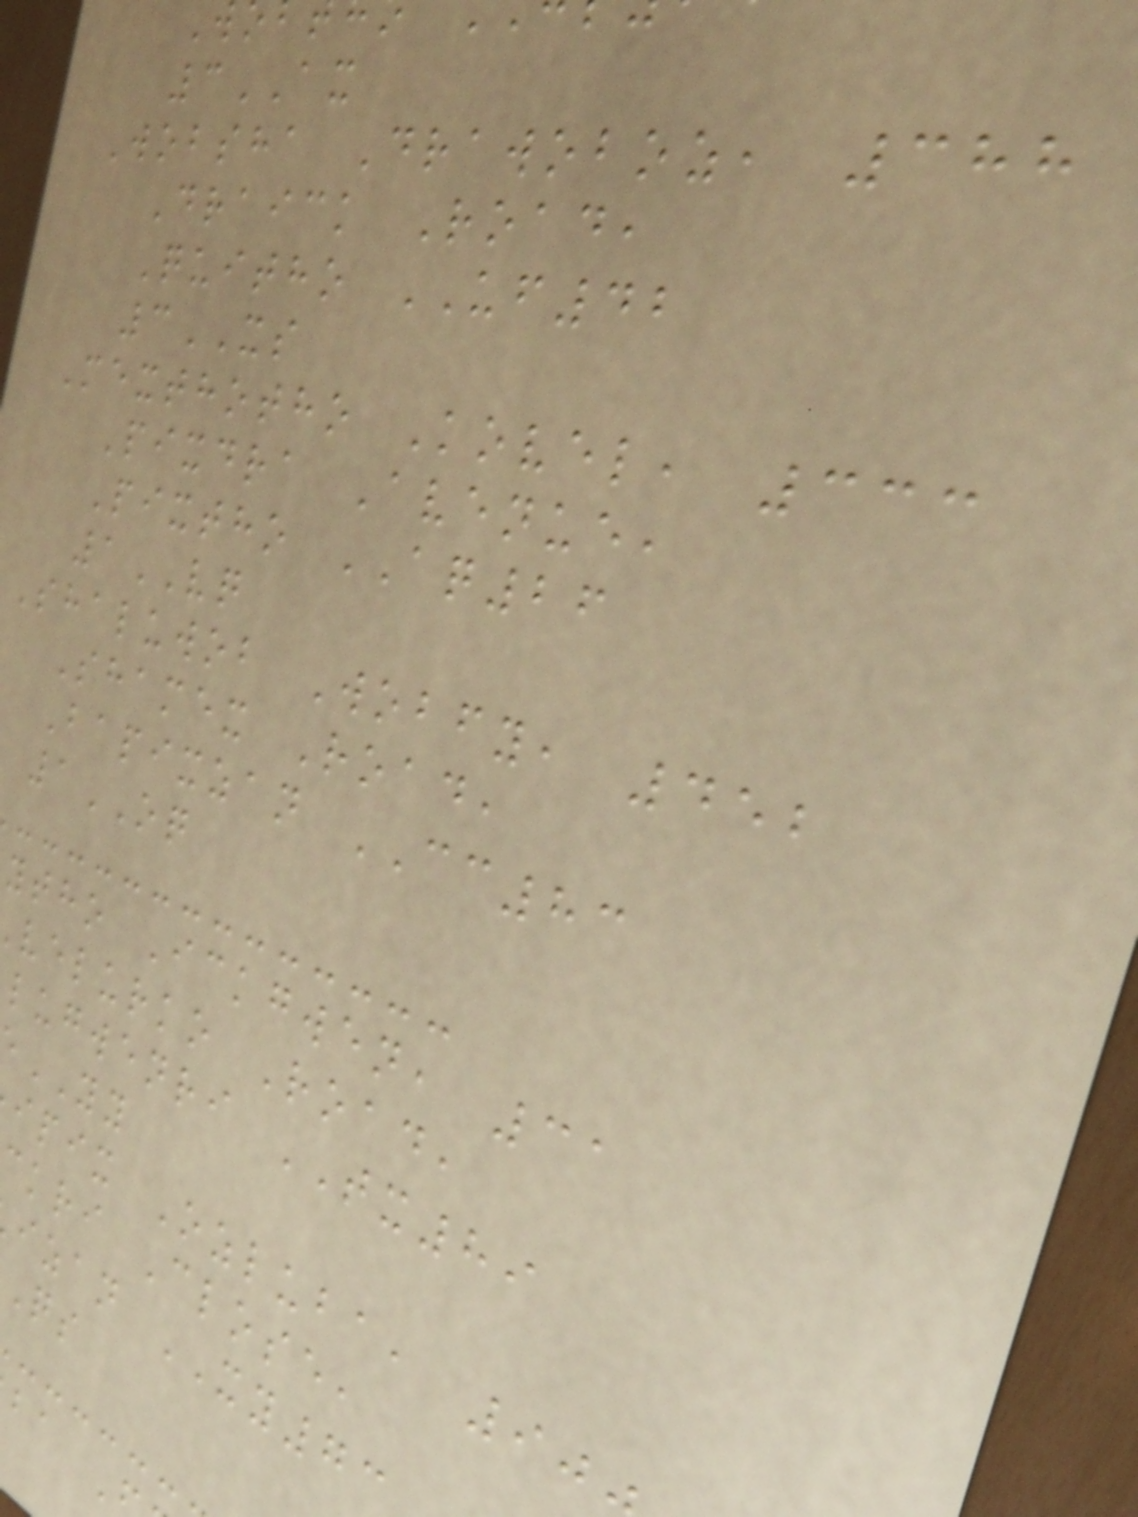3AX
Wobsha Drawoboz, 388
Draick Road,
Quitho UF42
3XS
Mexthotho Kovel, 333
Pixdra Avenue,
Pixtho AQ26
1VQ
Shaluwob Wobfy, 452
Shamex Road,
Bapixzan CC83
1OQ
ytho Ickgwen, 31
velurko Road,
lugwenri TX89
YY
ipix Ozluba, 90
ckri Close,
izan XY73
